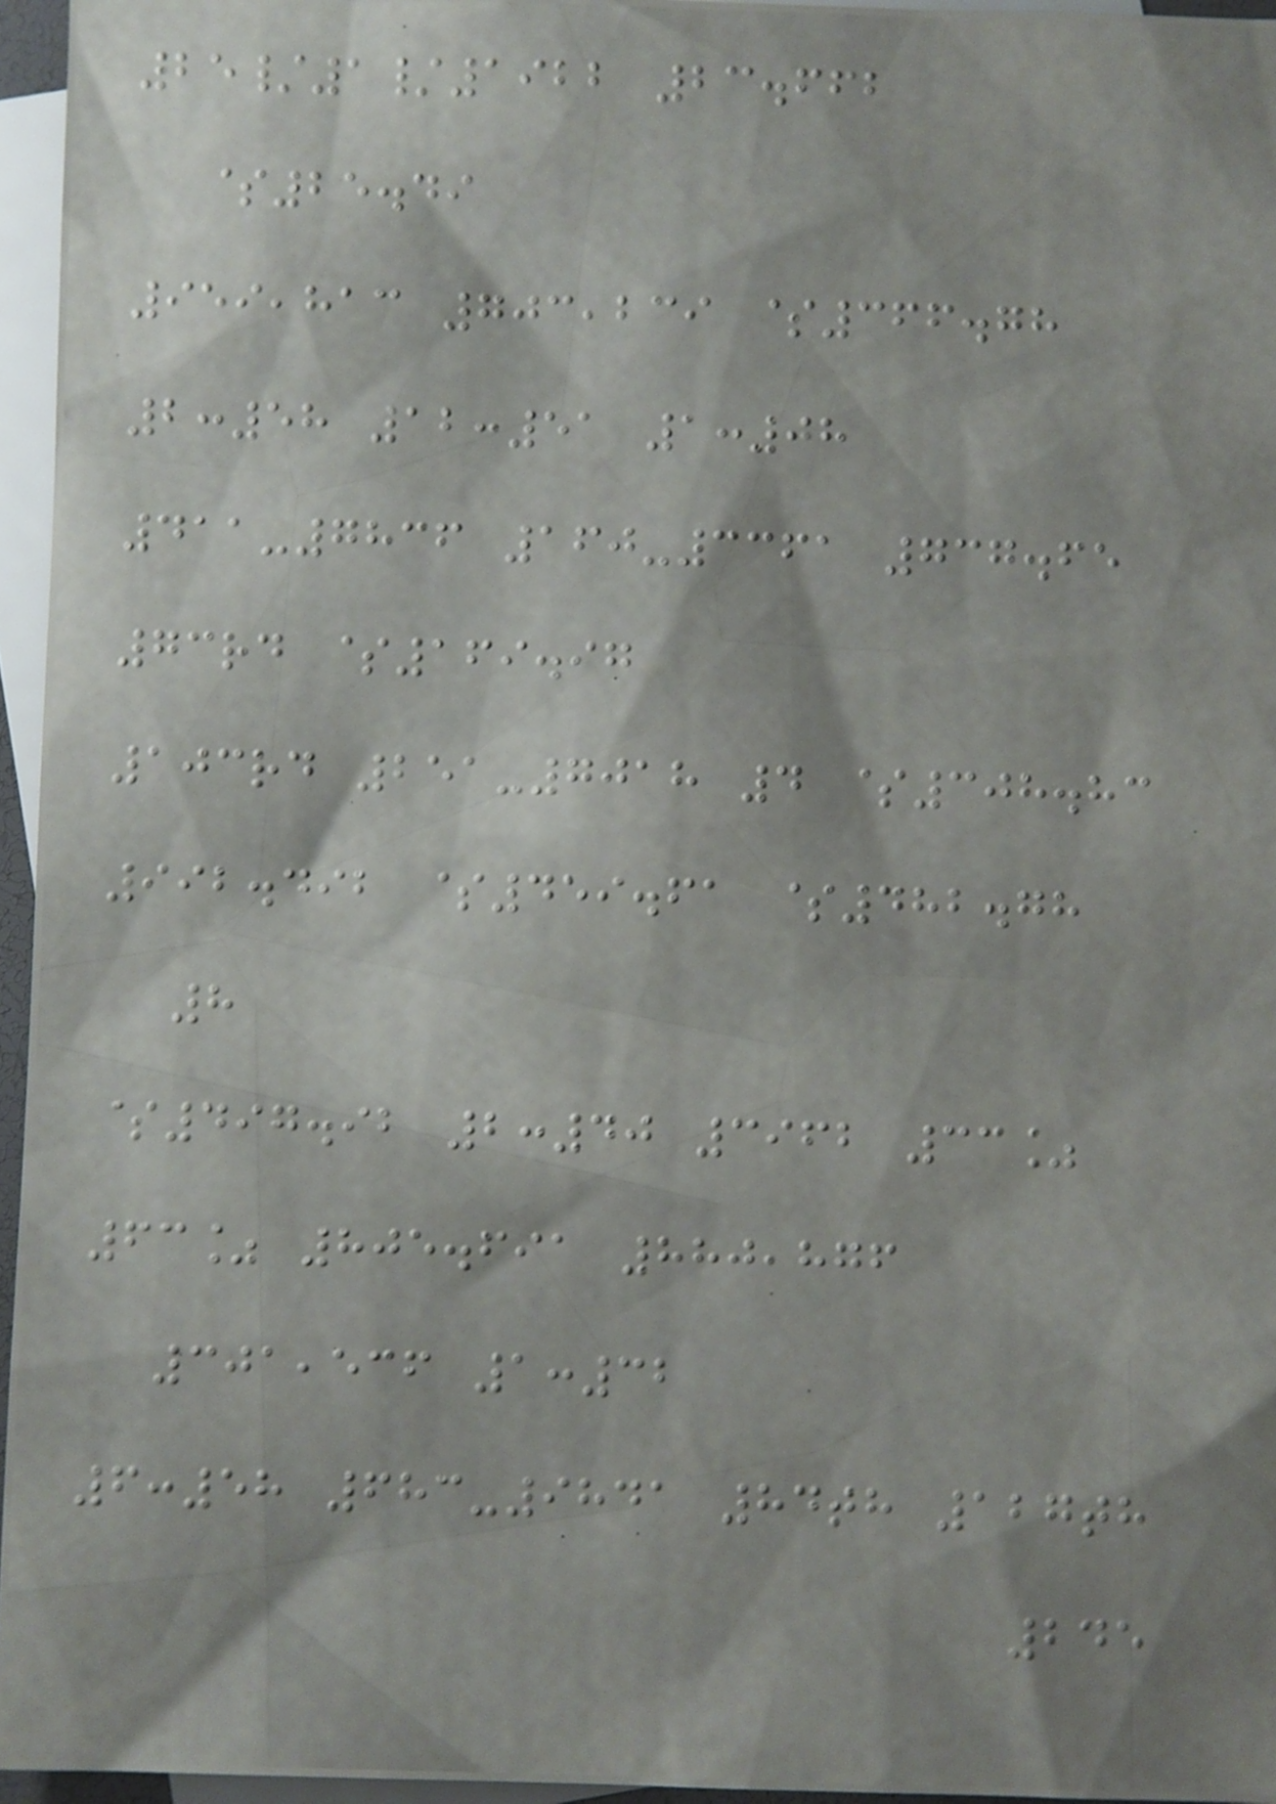25/1/1922 23.662
$25.49
959,813 703,239 $366.78
2:58 12:51 1:08
411-7836 160-3361 737.65
73rd $169.97
103rd 251-7018 4 $308.83
992.492 $459.61 $482.78
8
$497.92 2:40 3962 33%
63% 805.691 880,876
301,536 1:32
6:58 683-9841 84th 127th
245
